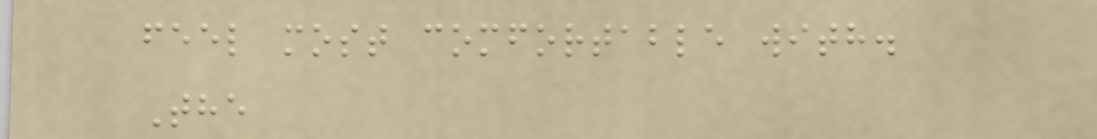feel most comfortable with.
The
